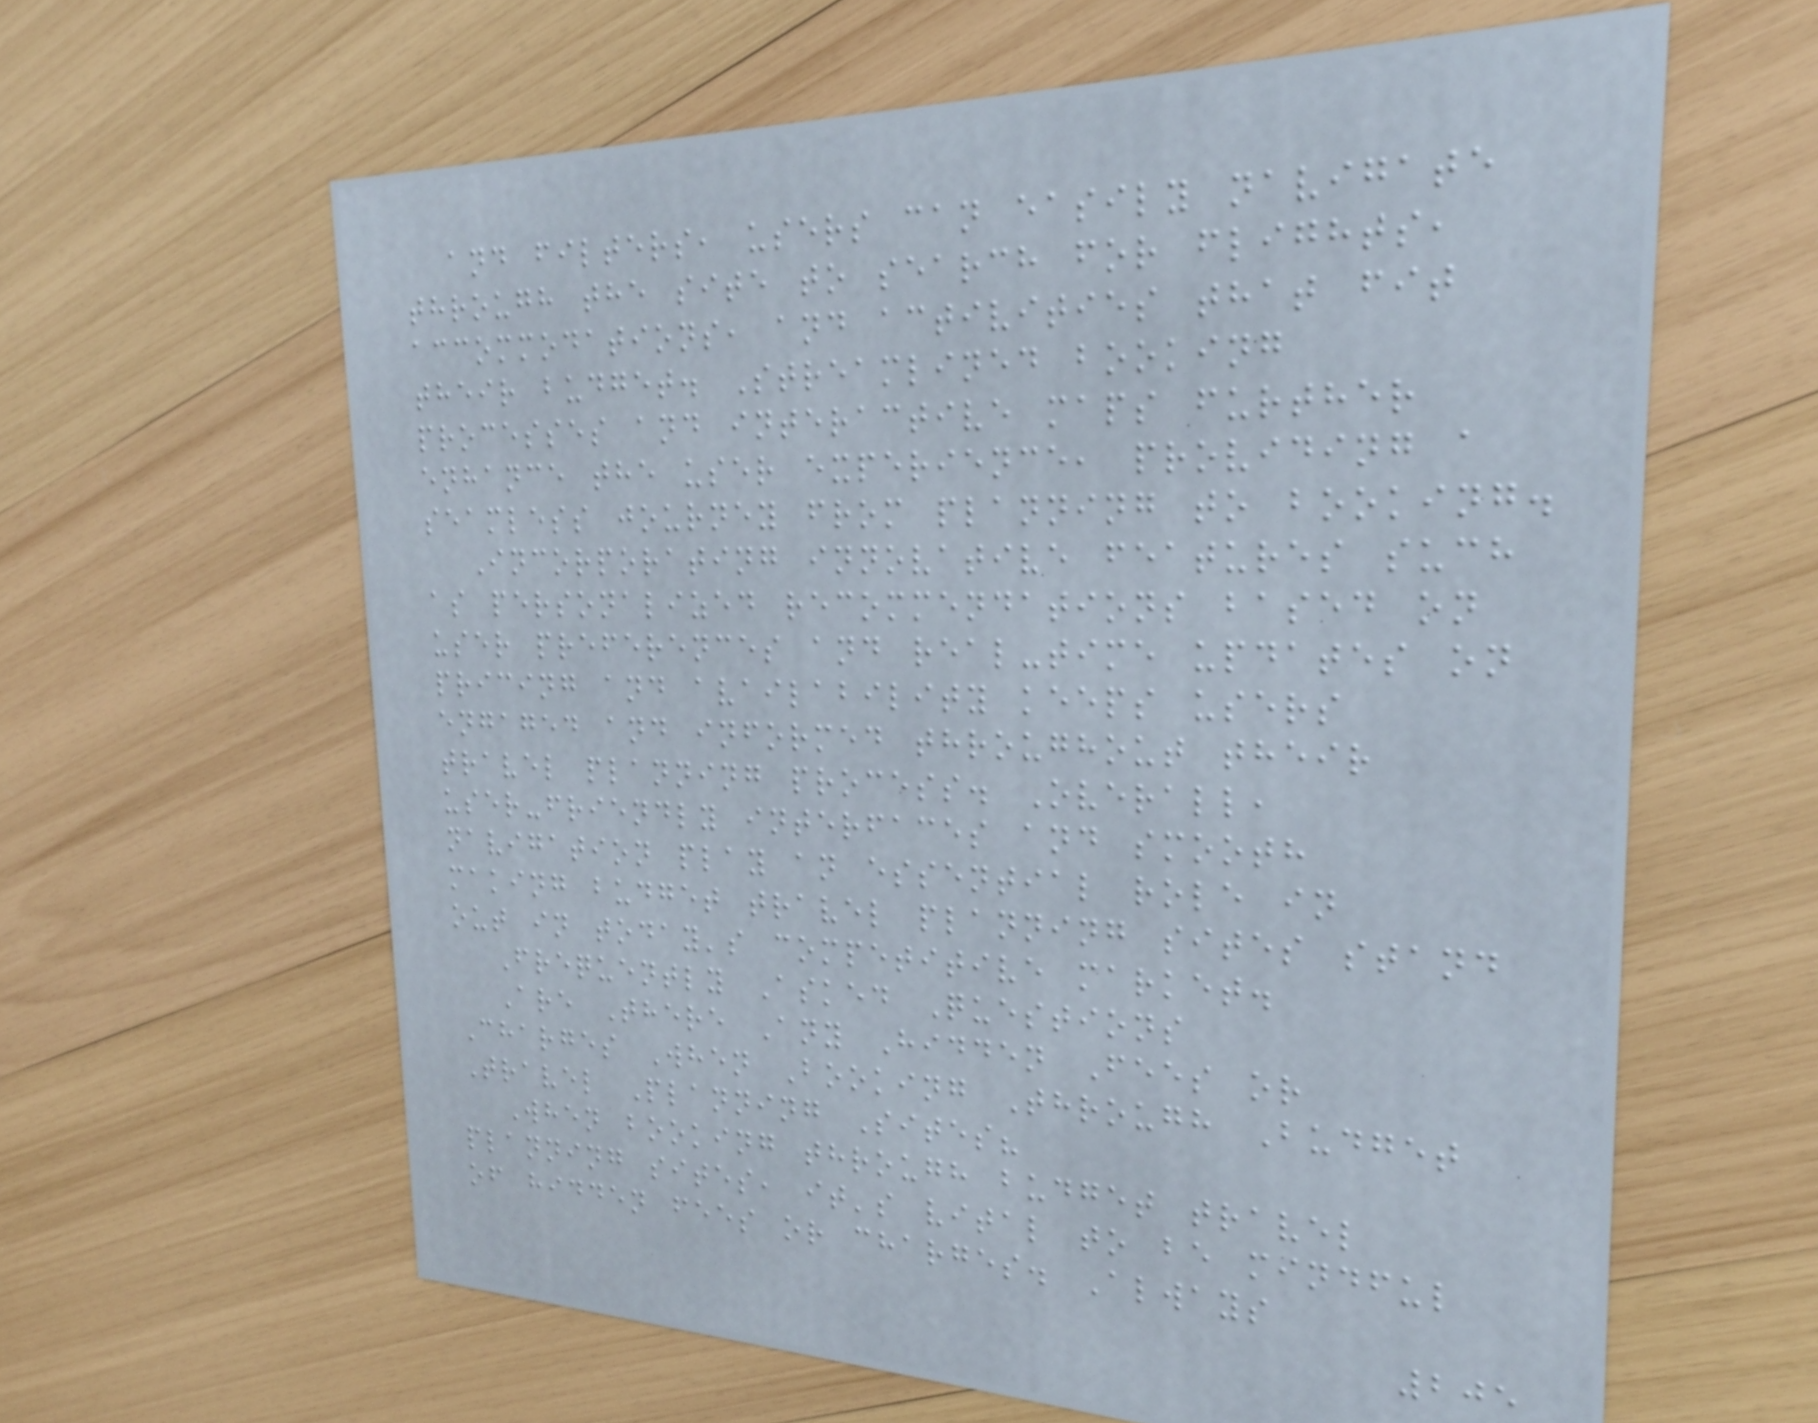and filters, users can easily navigate
through the site to search for flights,
accommodations, and activities that fit
their budget. Streamlined booking
processes and interactive maps further
enhance the user experience, providing a
seamless journey from planning to booking.
Incorporating innovative features such
as personalized recommendations based on
user preferences and real-time updates on
pricing and availability keeps users
engaged and informed throughout their
travel planning process. Overall,
user-friendly interfaces and smooth
navigation play an essential role in
making budget travel planning sites stand
out in today's competitive market.
Frequently Asked Questions
Are There Any Hidden Fees or
Charges When Booking Through Budget
Travel Planning Sites?
When booking through budget travel
planning sites, it's vital to be mindful
of hidden fees or charges. Always
205
